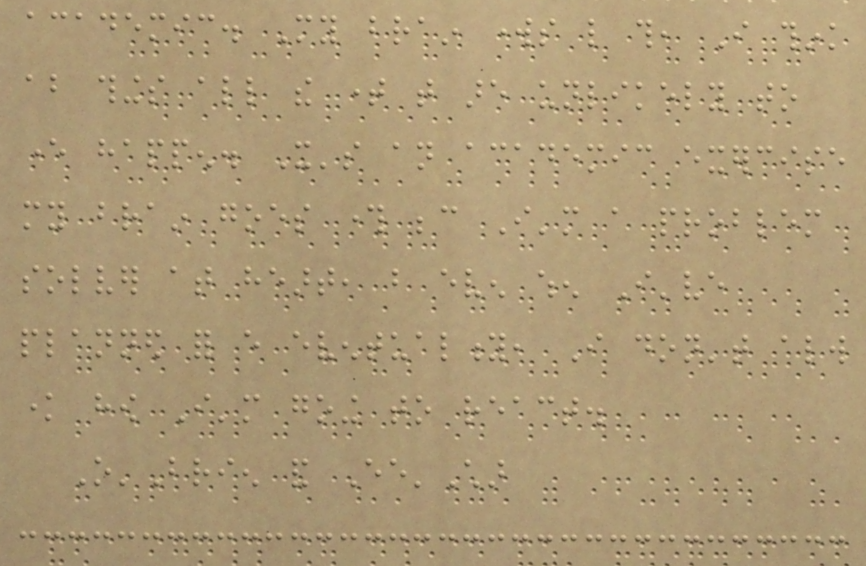academic. My brain works like this, I think
about things all the time that are unlikely to
ever happen. It's an academic exercise
my brain goes through because I'm a problem
solver at heart, but even when I've
planned for every eventuality, I don't always
know how I'm going to react.
O'Brien and Ee'Char
